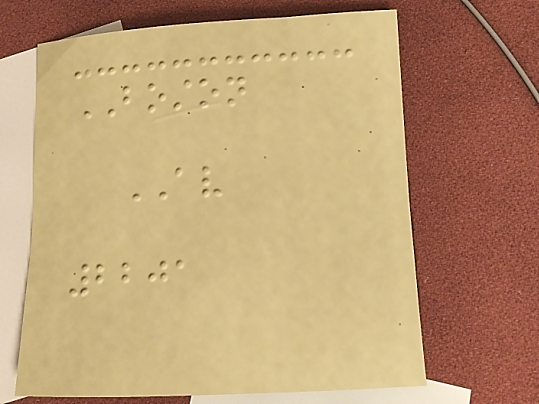BOSTON
AV
2201
